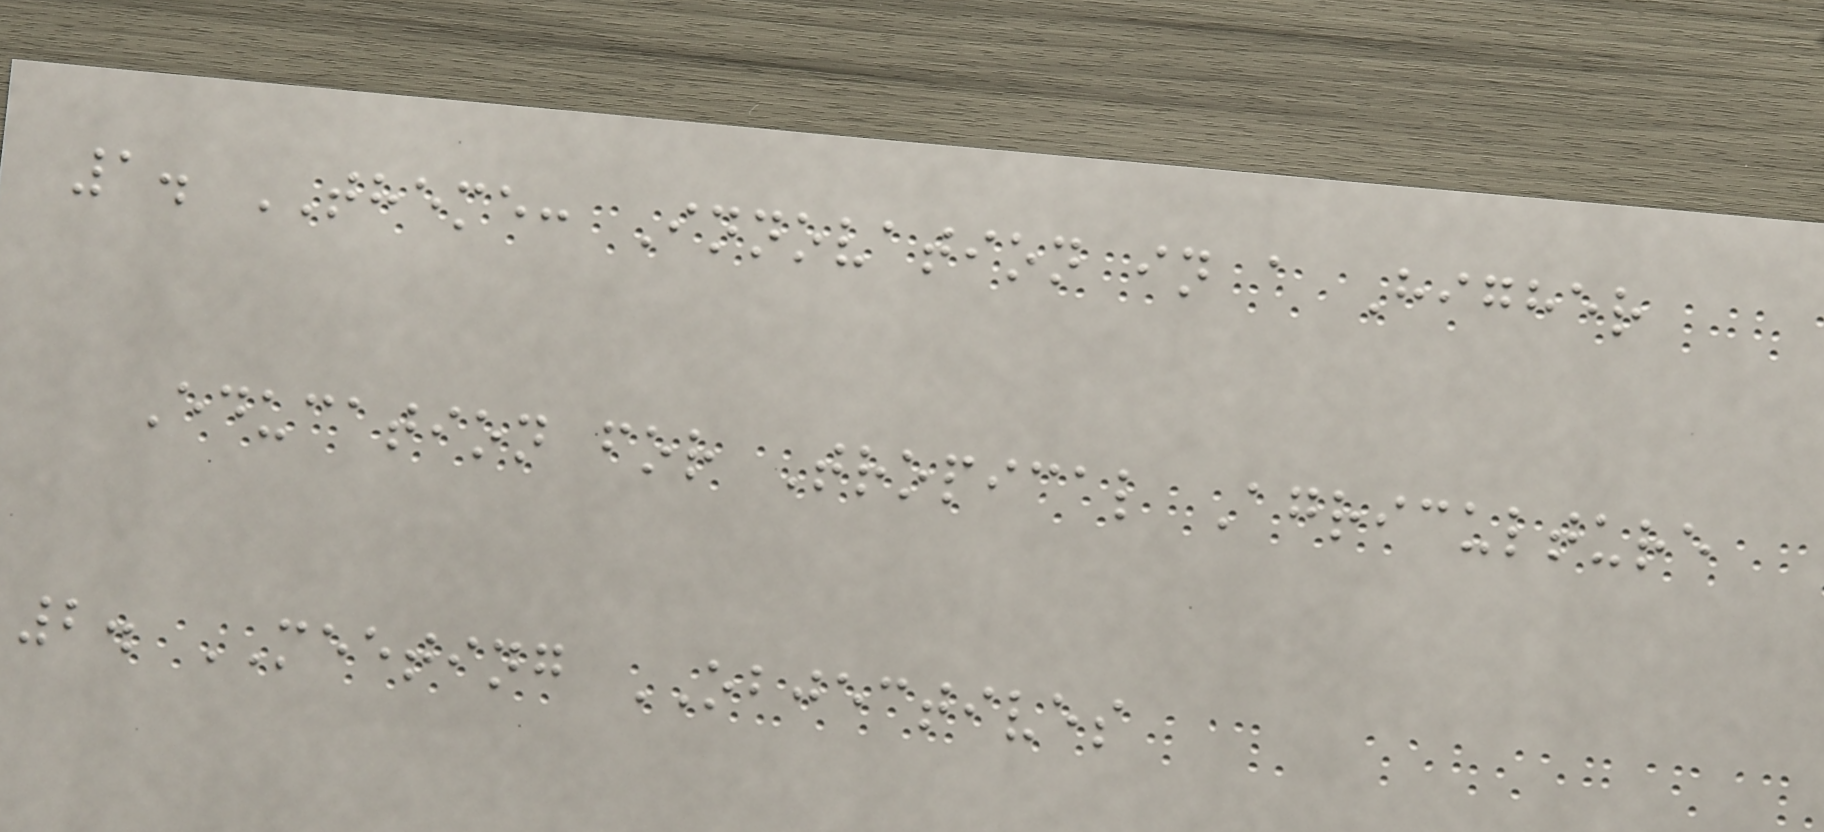1. THEME: Innovation in a Higher
Education for Tropical Agriculture
2. MEETING OBJECTIVES
